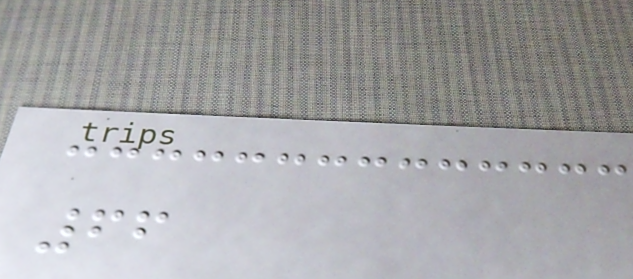66
